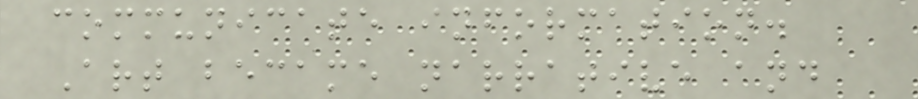communicate information.
Art became narrative and
